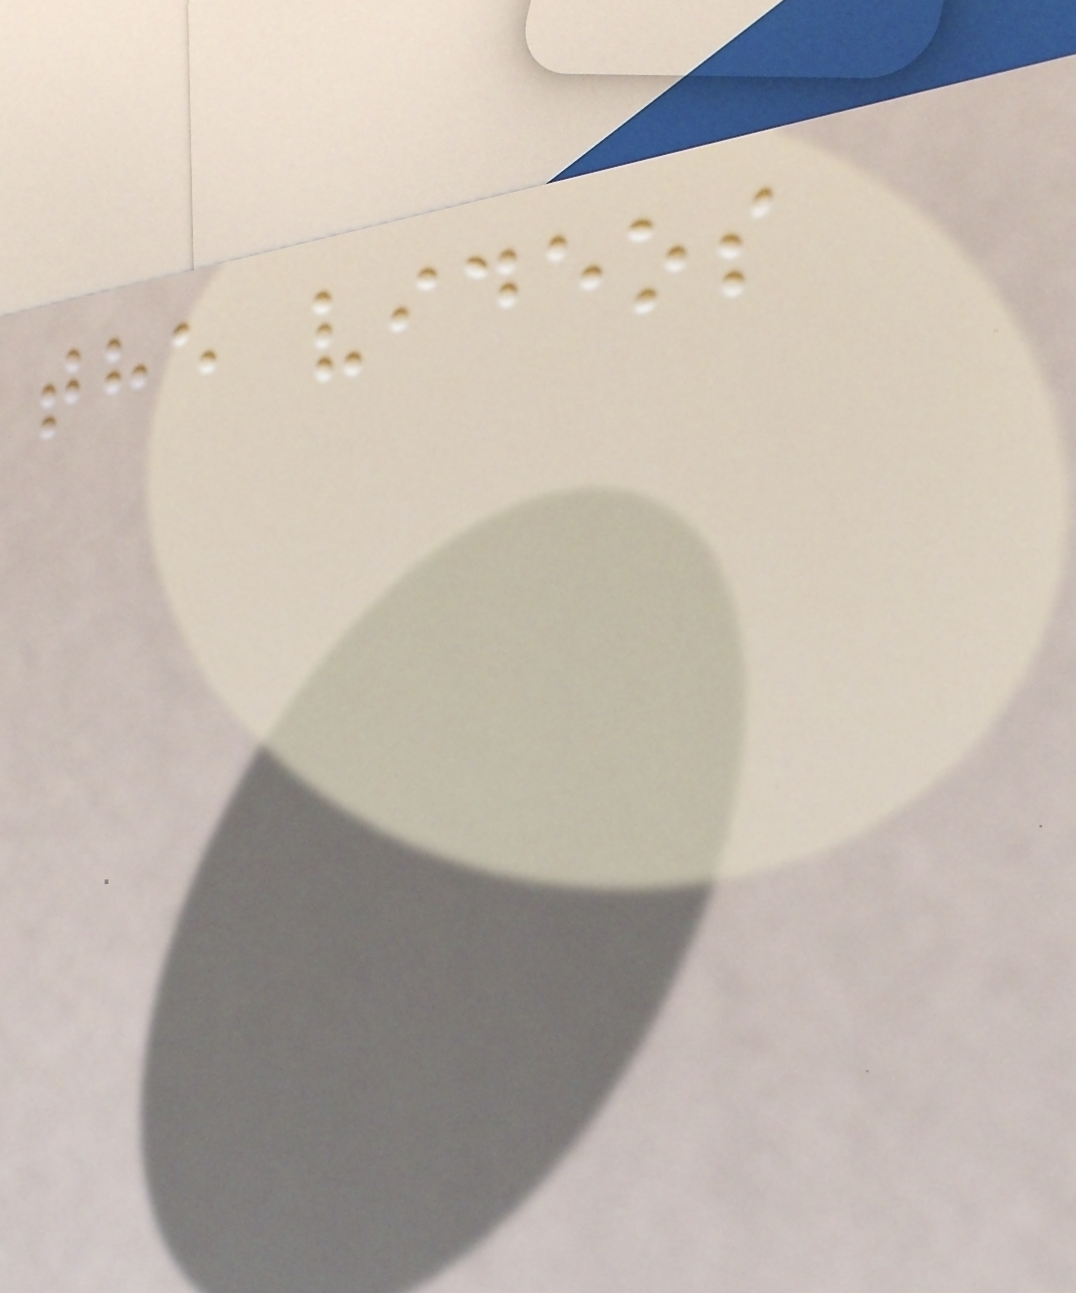the videos
